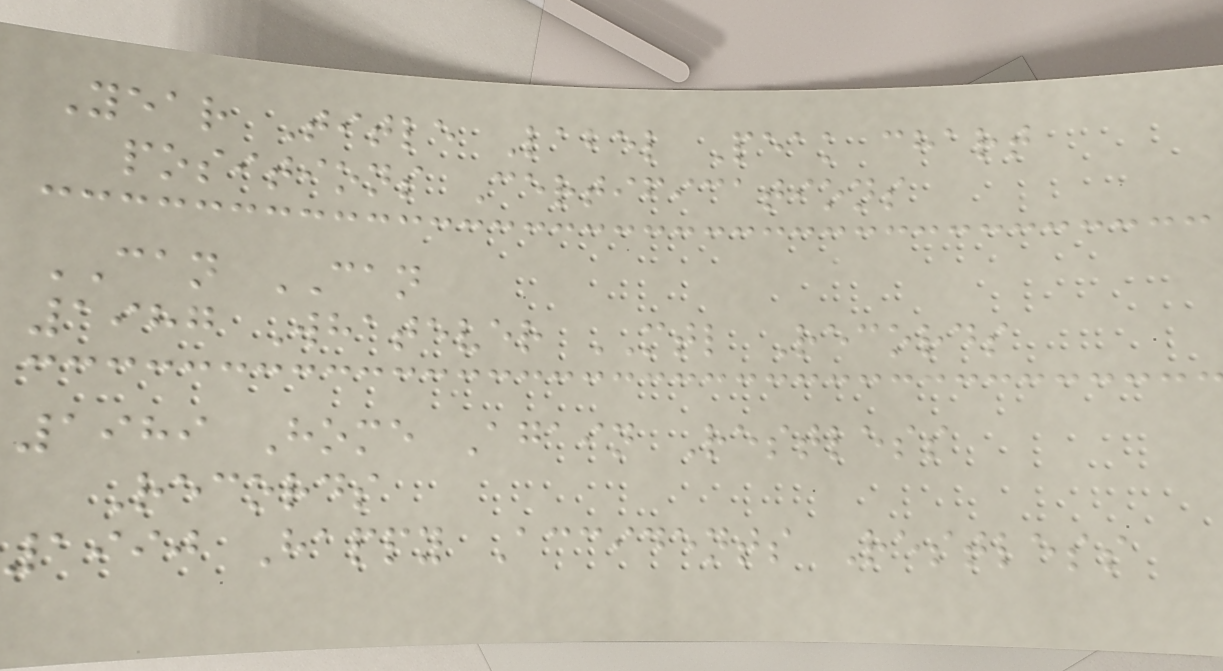Year Title Label Peak chart
positions Certifications
CAN CAN
1987 Whatever MTL Records
1989 Home Again Restless
Records
1990 Happy Accidents Restless
